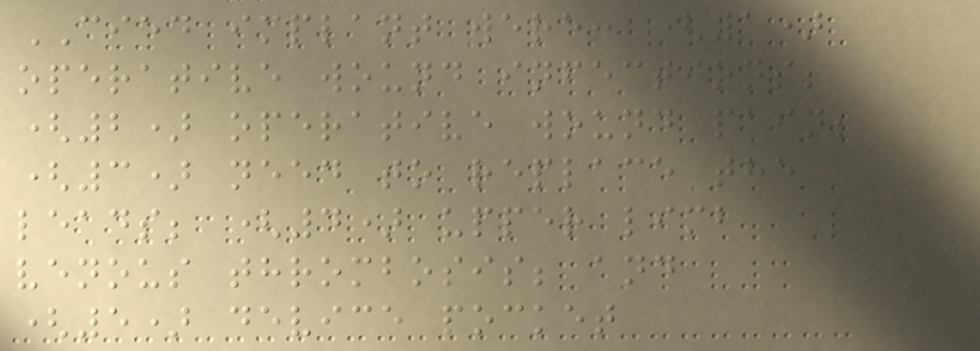CIED implant were: (1)
operative wound infections;
(2) operative wound pain;
(3) need to replace the
leads; (4) upper limb
venous thrombosis; and
(5) device pocket
